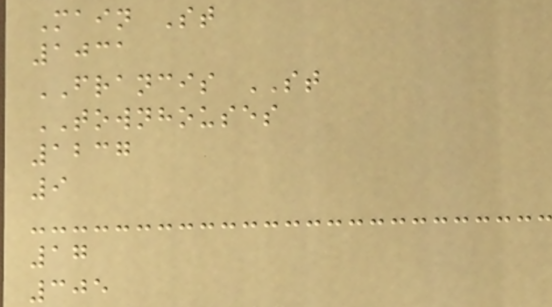Main St
1031
FRANCIS ST
TOWNHOUSES
1237
9
17
305
